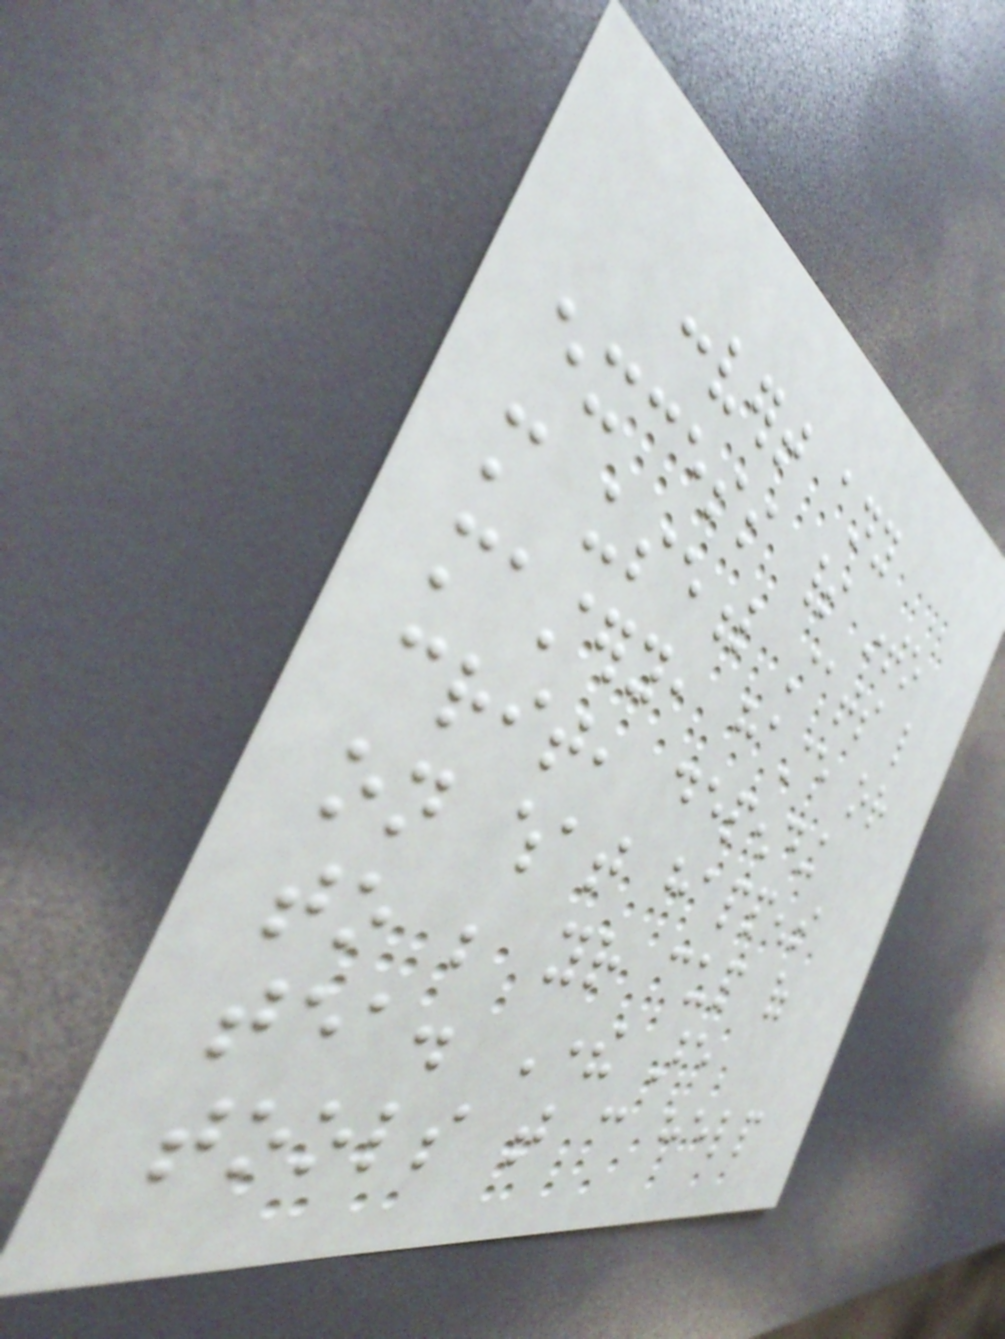convert any
excess spirit into
more useful stats like
mastery, haste or
crit, depending
on what happens
to be your cup of
tea. There are
tools that can help
